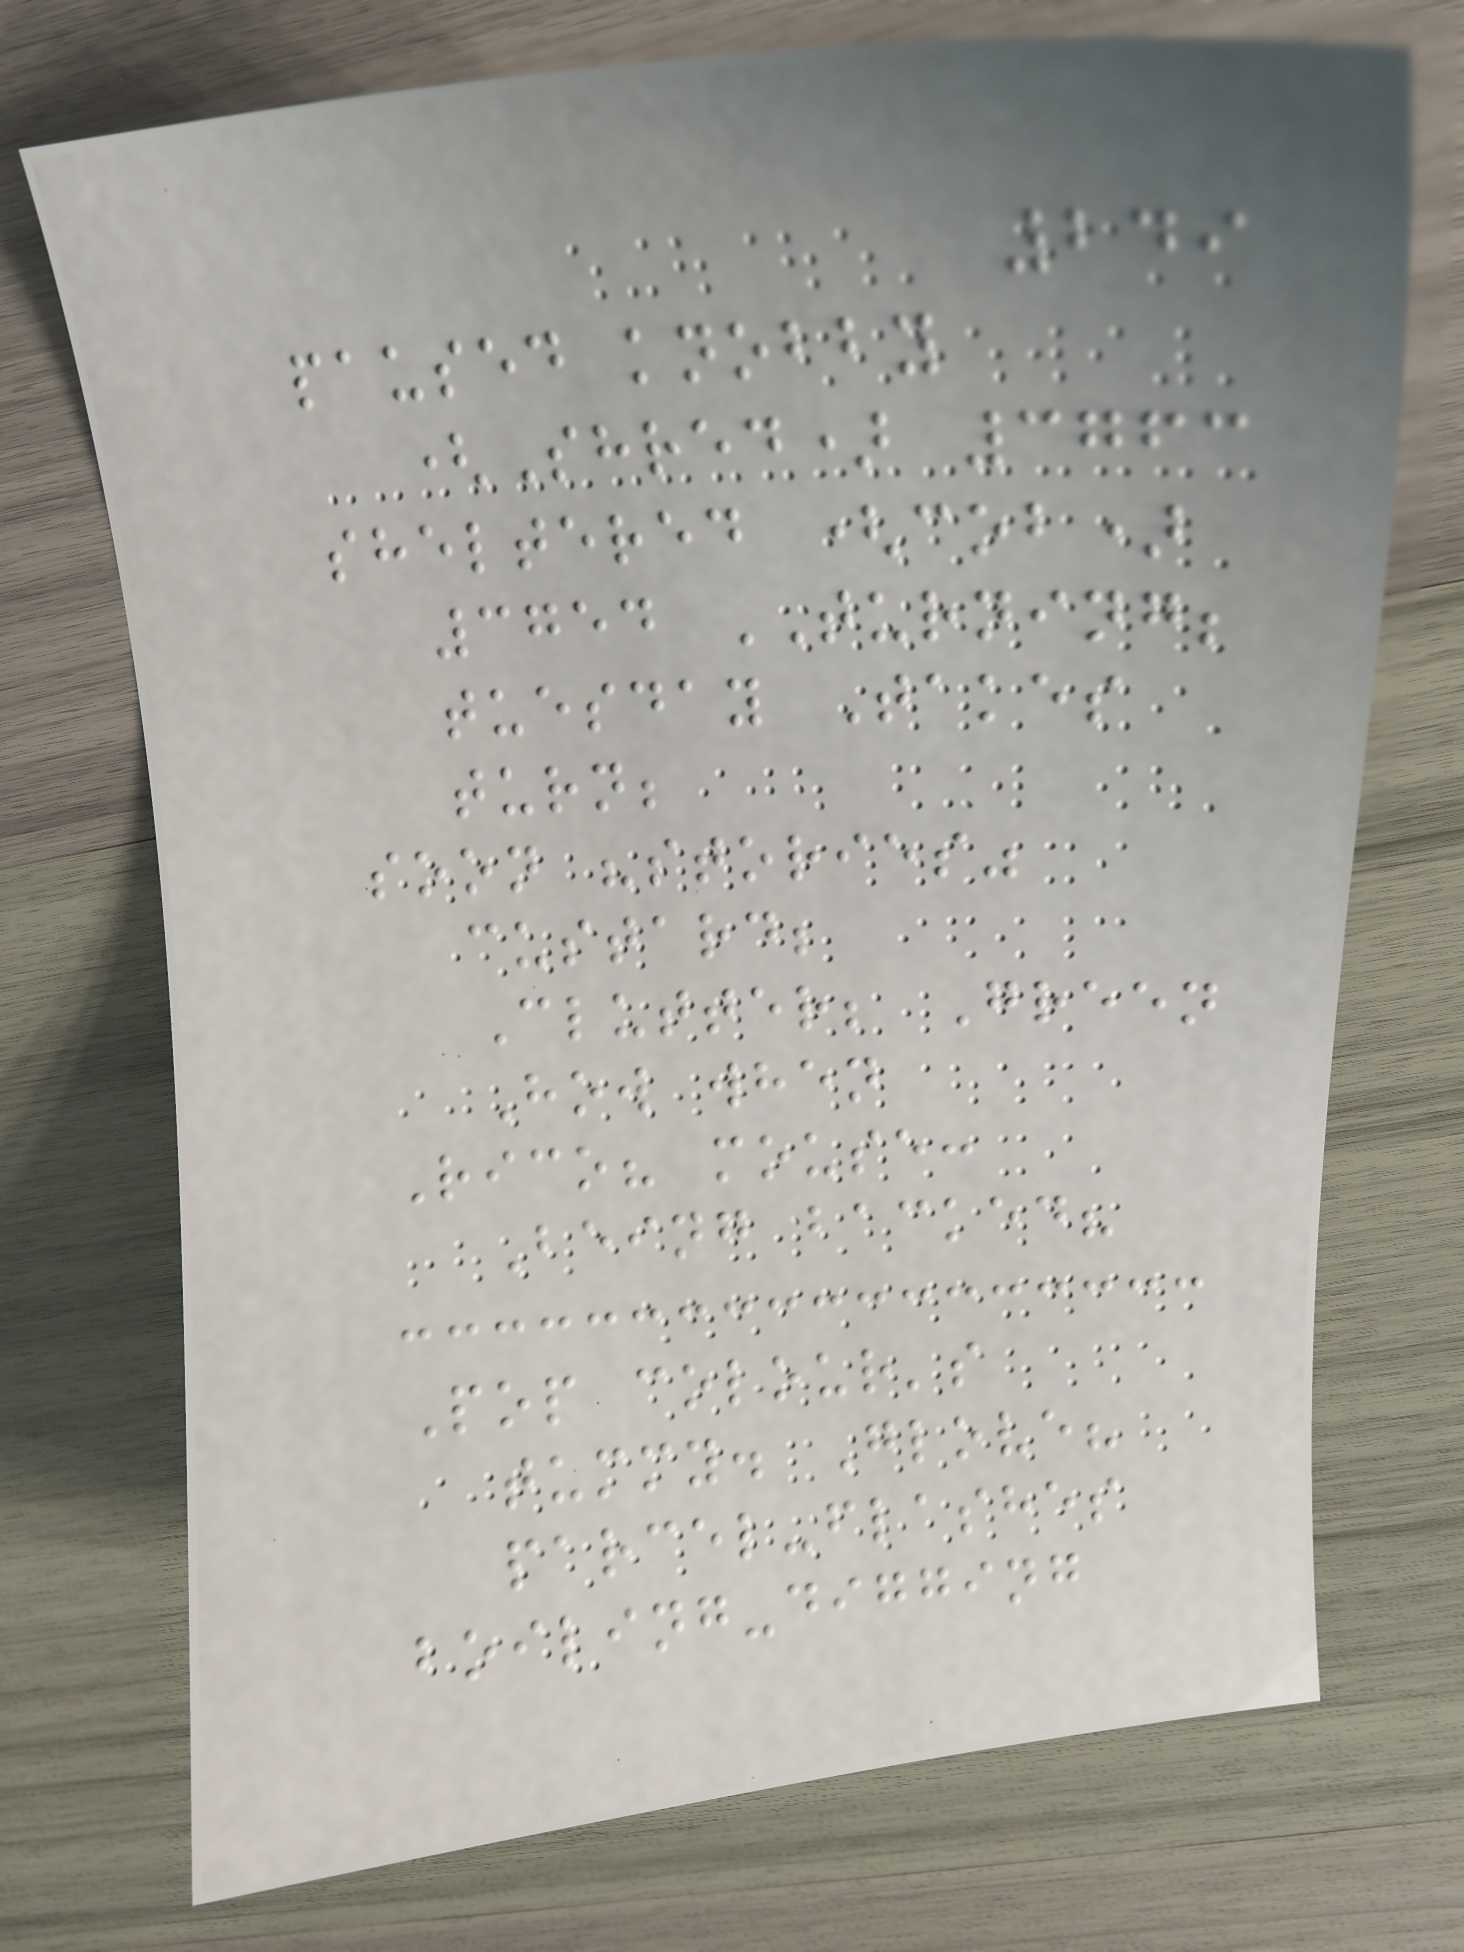249
paused knobby
(Shred) 3763
sheltered (cob)
3754 TURNING;
tuesday Takes
turn;
soon "stories"
custard;
Clutter; Green
How when
Rico? mouse:
Being backed?
Pop colour's
tummy. Glove?
parcel-flashes
boiling-digging
